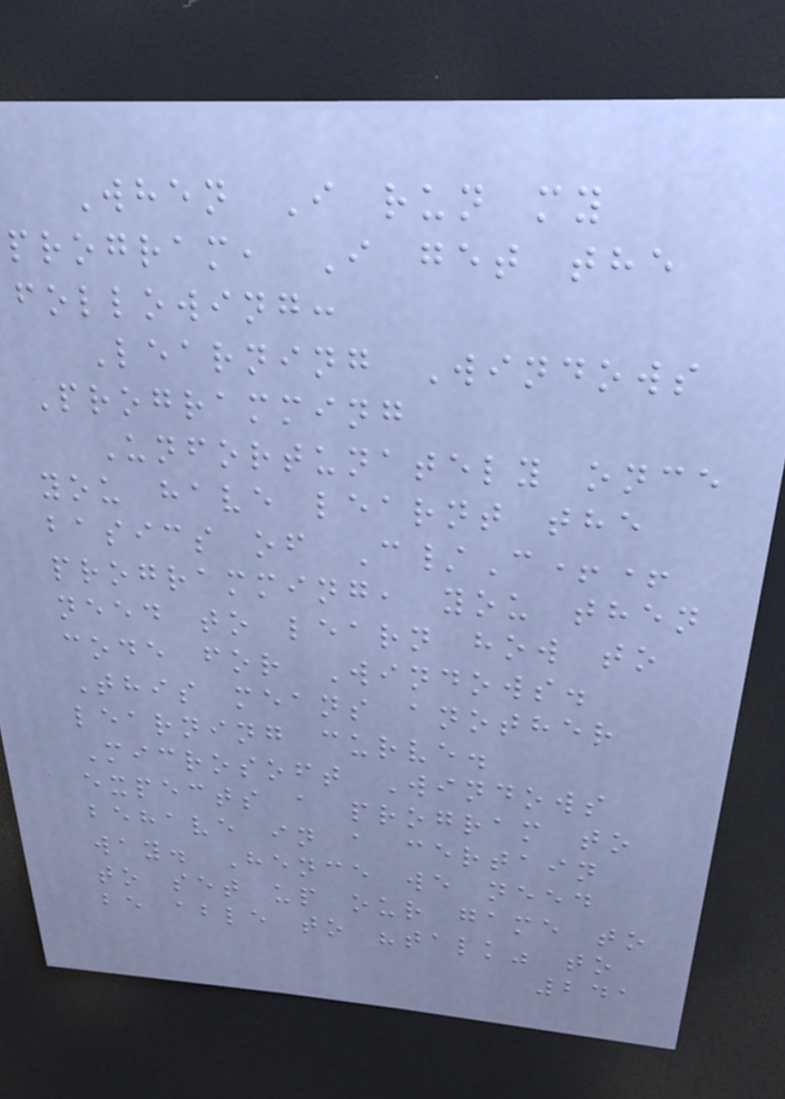When I run my
program, I get the
following:
Learning Windows
Programming
Unfortunately once
you have learnt the
basics of C/C++
programming, you then
need to learn how to
code for Windows.
This means another
learning curve.
Microsoft Windows
expects a program to
behave in a certain
way. Hence we need
to set up our game to
be able to "talk" to
241
